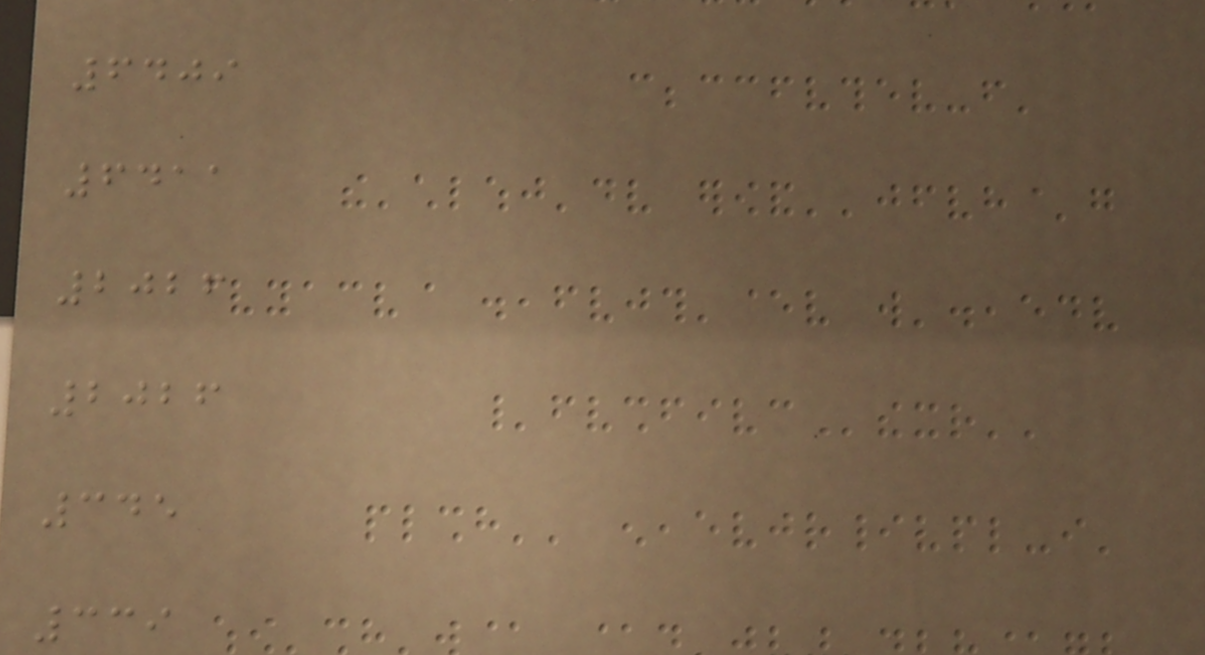6409
6411
2026
2026
345
339
